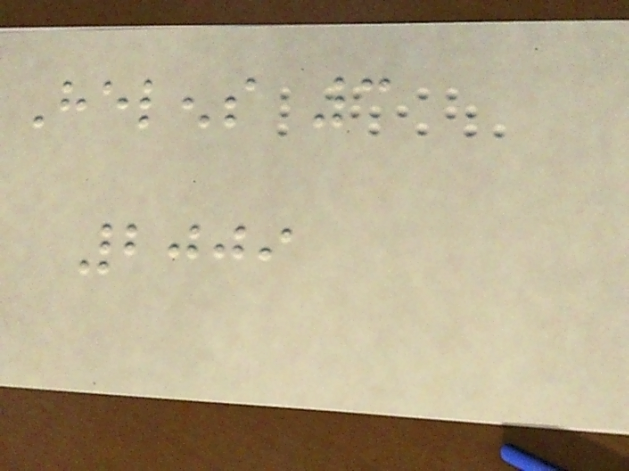Helens 3
2009
